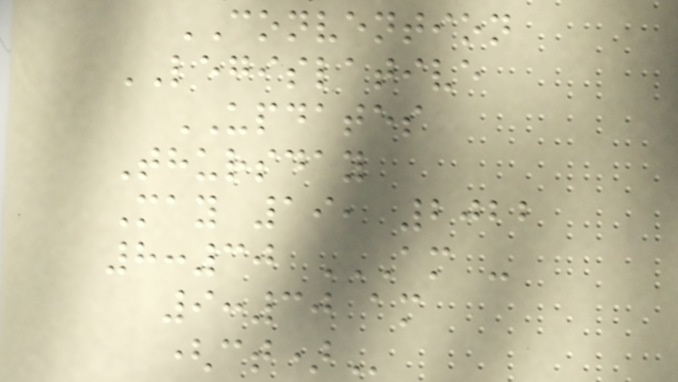CONVENTION
LEGISLATIVE
UPDATES
Thursday
May 19, 2022
8:30 AM -
9:30 AM
(CT)
